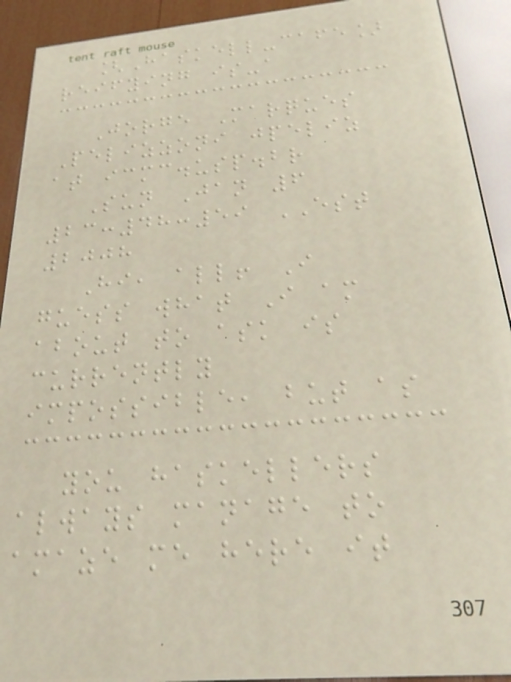[Haskell-cafe]
reifying is-a
Jorge Marques
Pelizzoni jpeliz
at icmc.usp.br
Sun Jan 6
23:48:59 EST
2008
Hi, all! I
guess what I am
about to ask is
currently
impossible, but as
you haskellers
always manage to
amaze me here it
